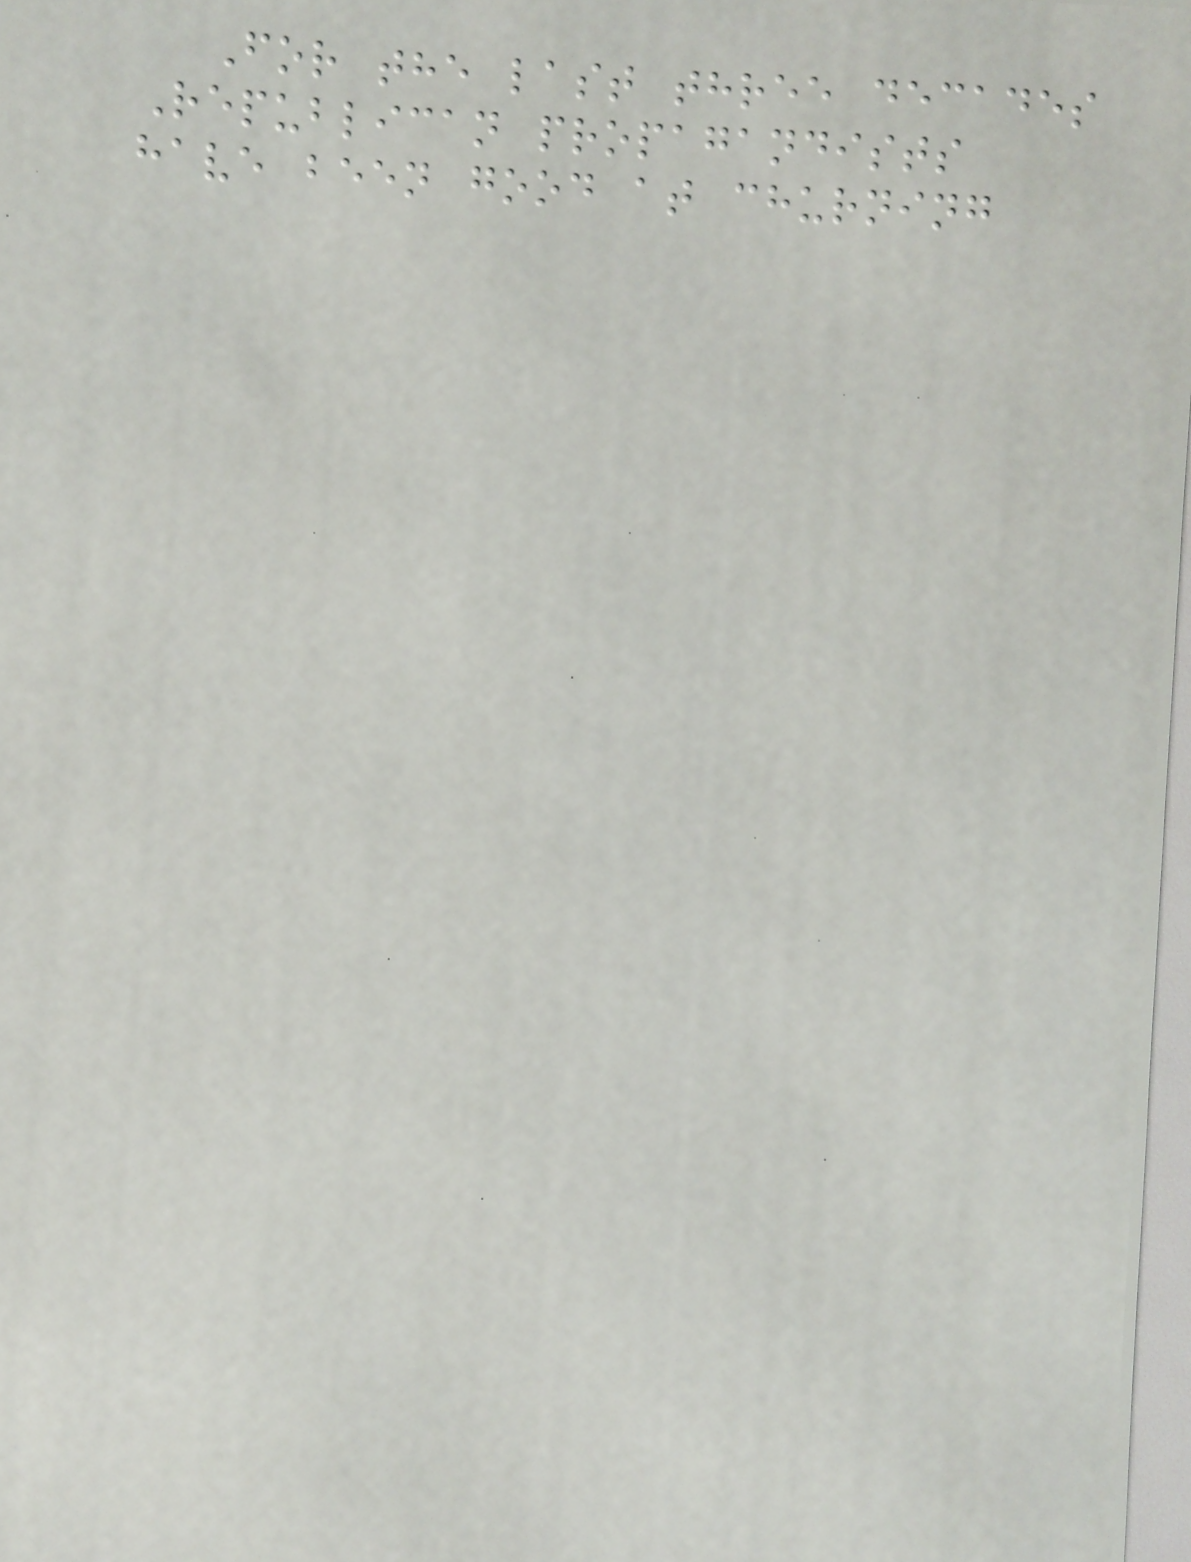For the last three decades
Republican propagandists
have been good at churning
